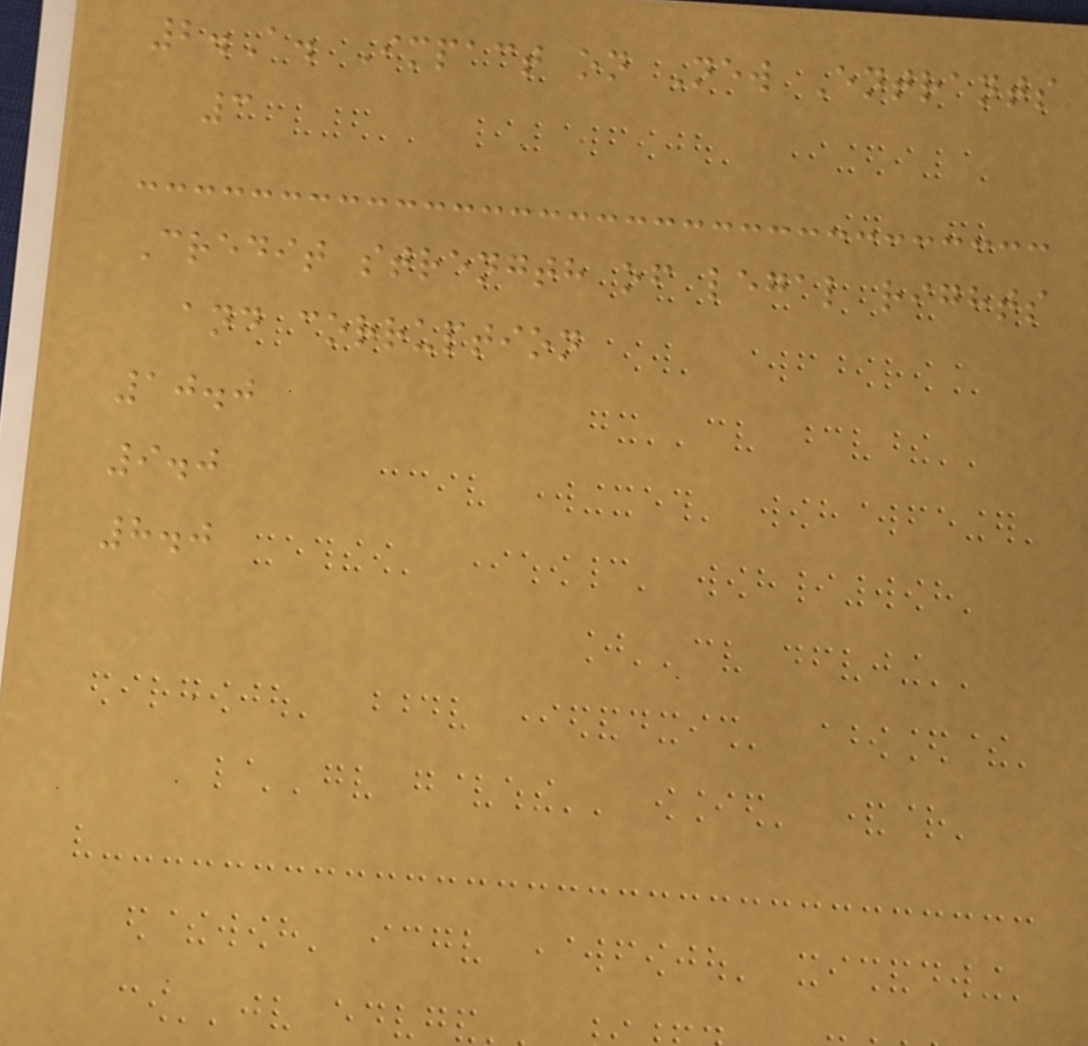2.A. Impact on New Entrants
3
Credit strength of legal rights
and corruption
10.0
9.0
8.0
